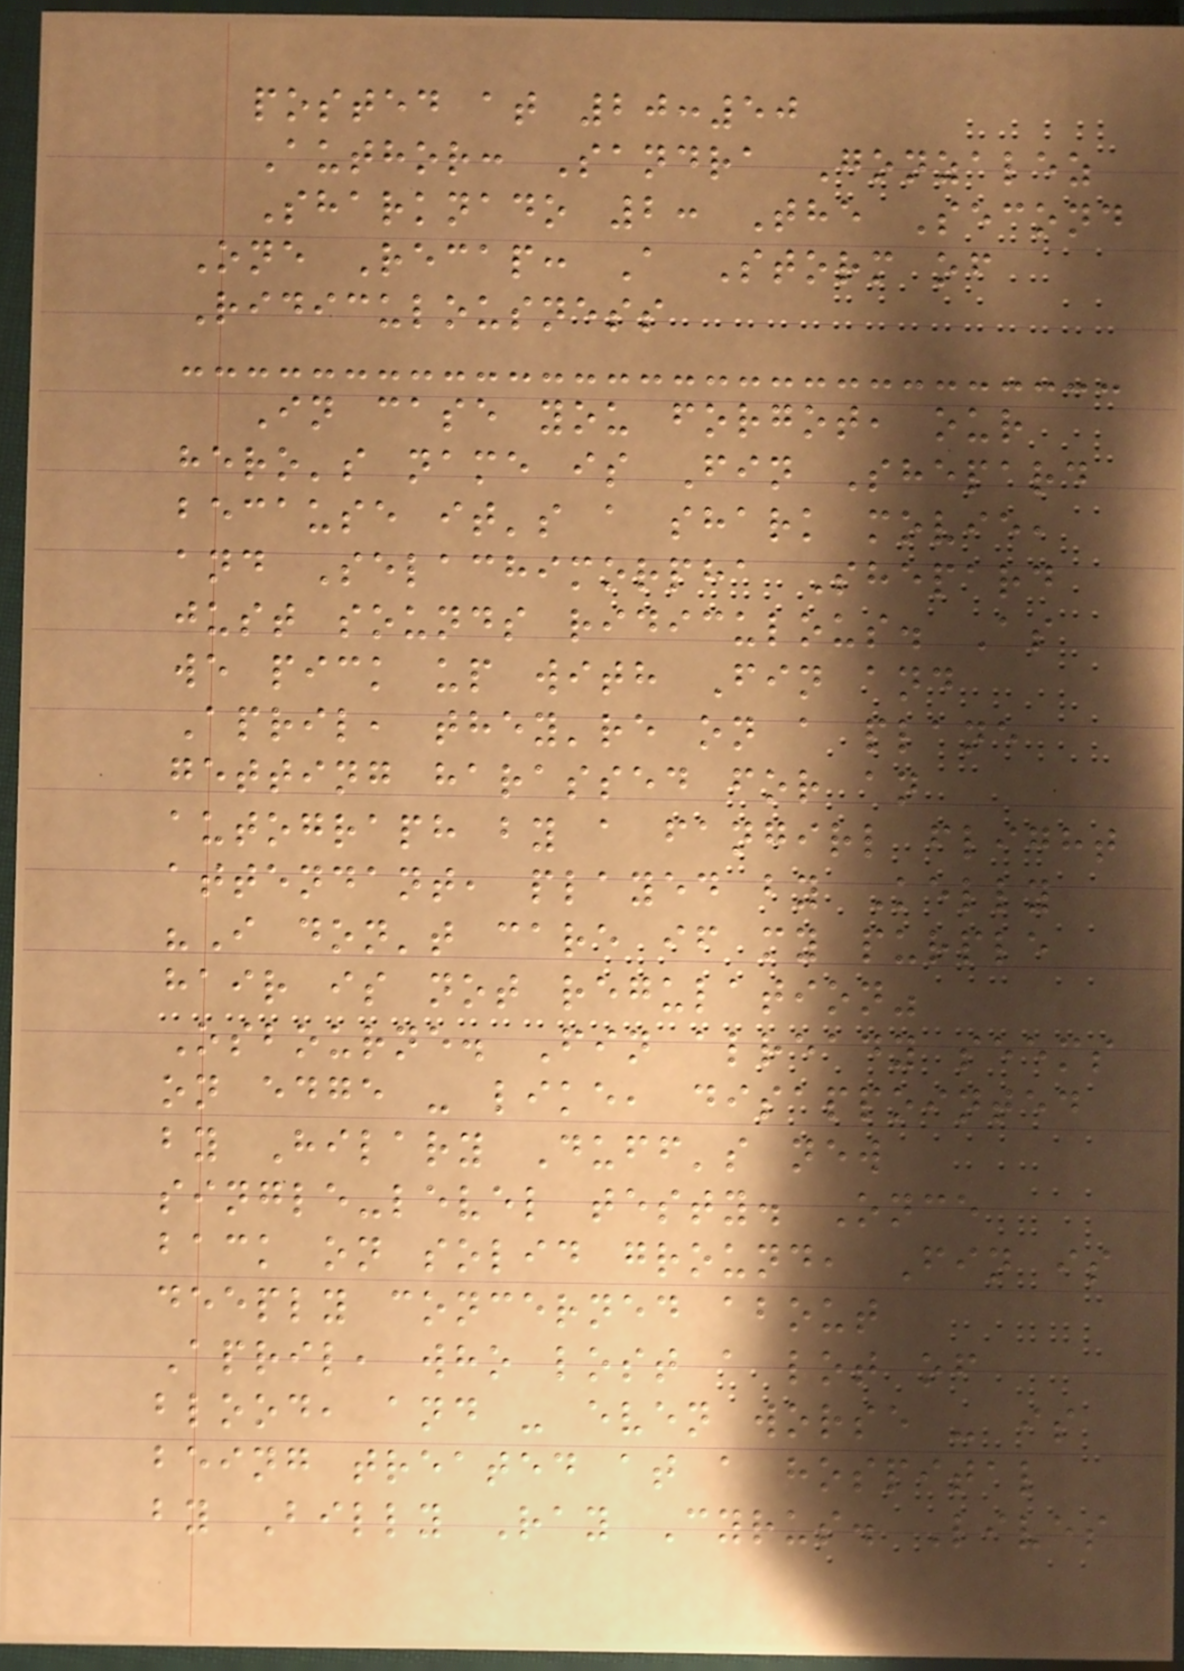posted at 20:50
Author: Sandra Gonzalez
Sharknado 2: The Second
One Recap: A Storm of
Ridiculousness
In case you forgot, our
hero's name is Fin Shepard
because it's a shark movie,
and Selachimorpha Shepard
just sounds ridiculous. As
we pick up with Fin and
April, they're on a plane
getting harassed for an
autograph by a fangirl flight
attendant, played by Kelly
"I don't care if my purple
hair is not regulation"
Osbourne. Fin already seems
on edge - like, disappointed
by Hilary Duff's new
single-level testy. Once
back on solid ground, Fin is
deeply concerned about
April, who lost a lot of
blood, and - even worse - is
being treated at a hospital
by Billy Ray Cyrus. Lives
